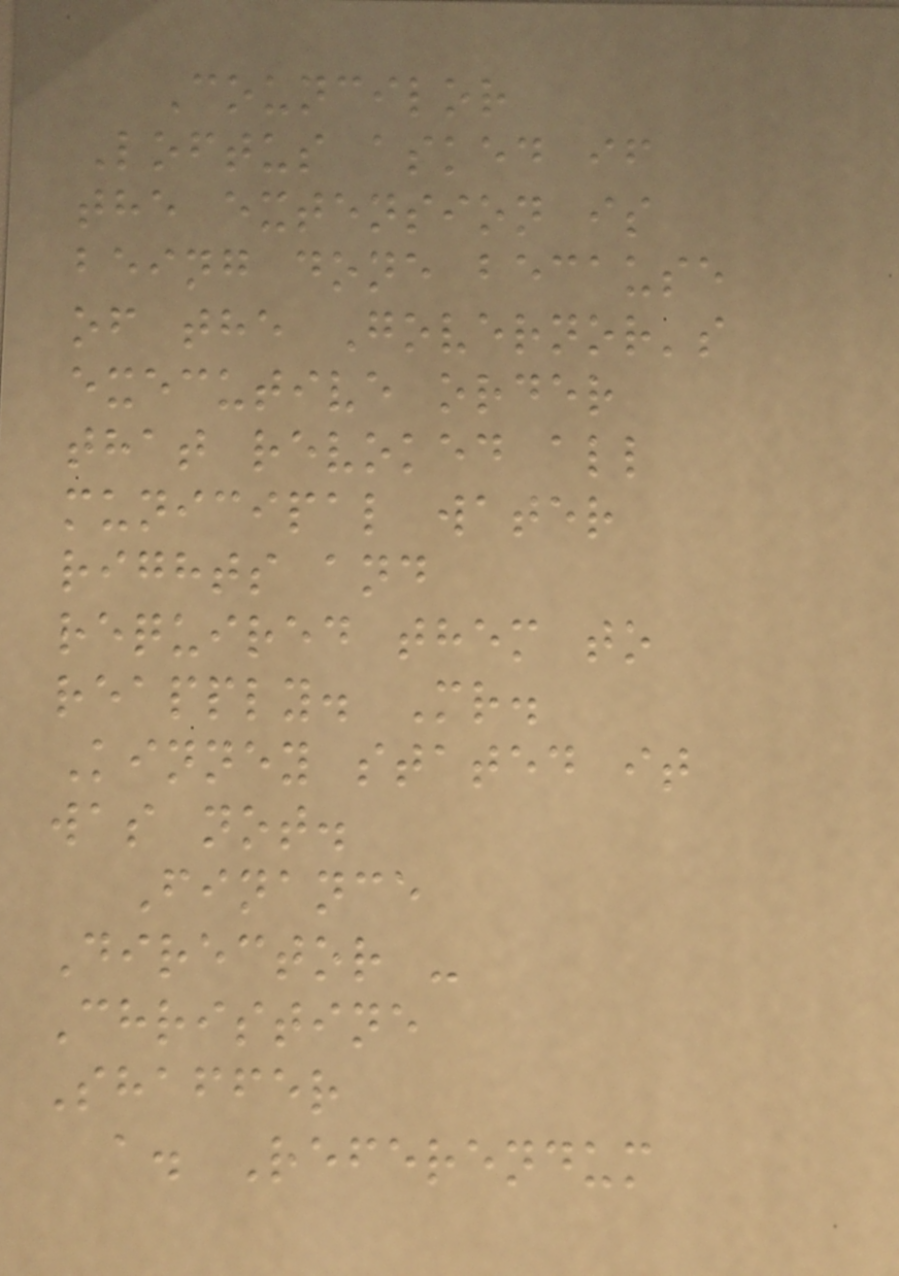Councilor
Loftus asked if
the extension is
being done because
of the Governor's
executive order
that revoked all
municipal water
rights and
required them to
reapply. Mr.
Kinney stated it
was not.
Finance
Director -
Christine
Shaffer
a. Referendum
